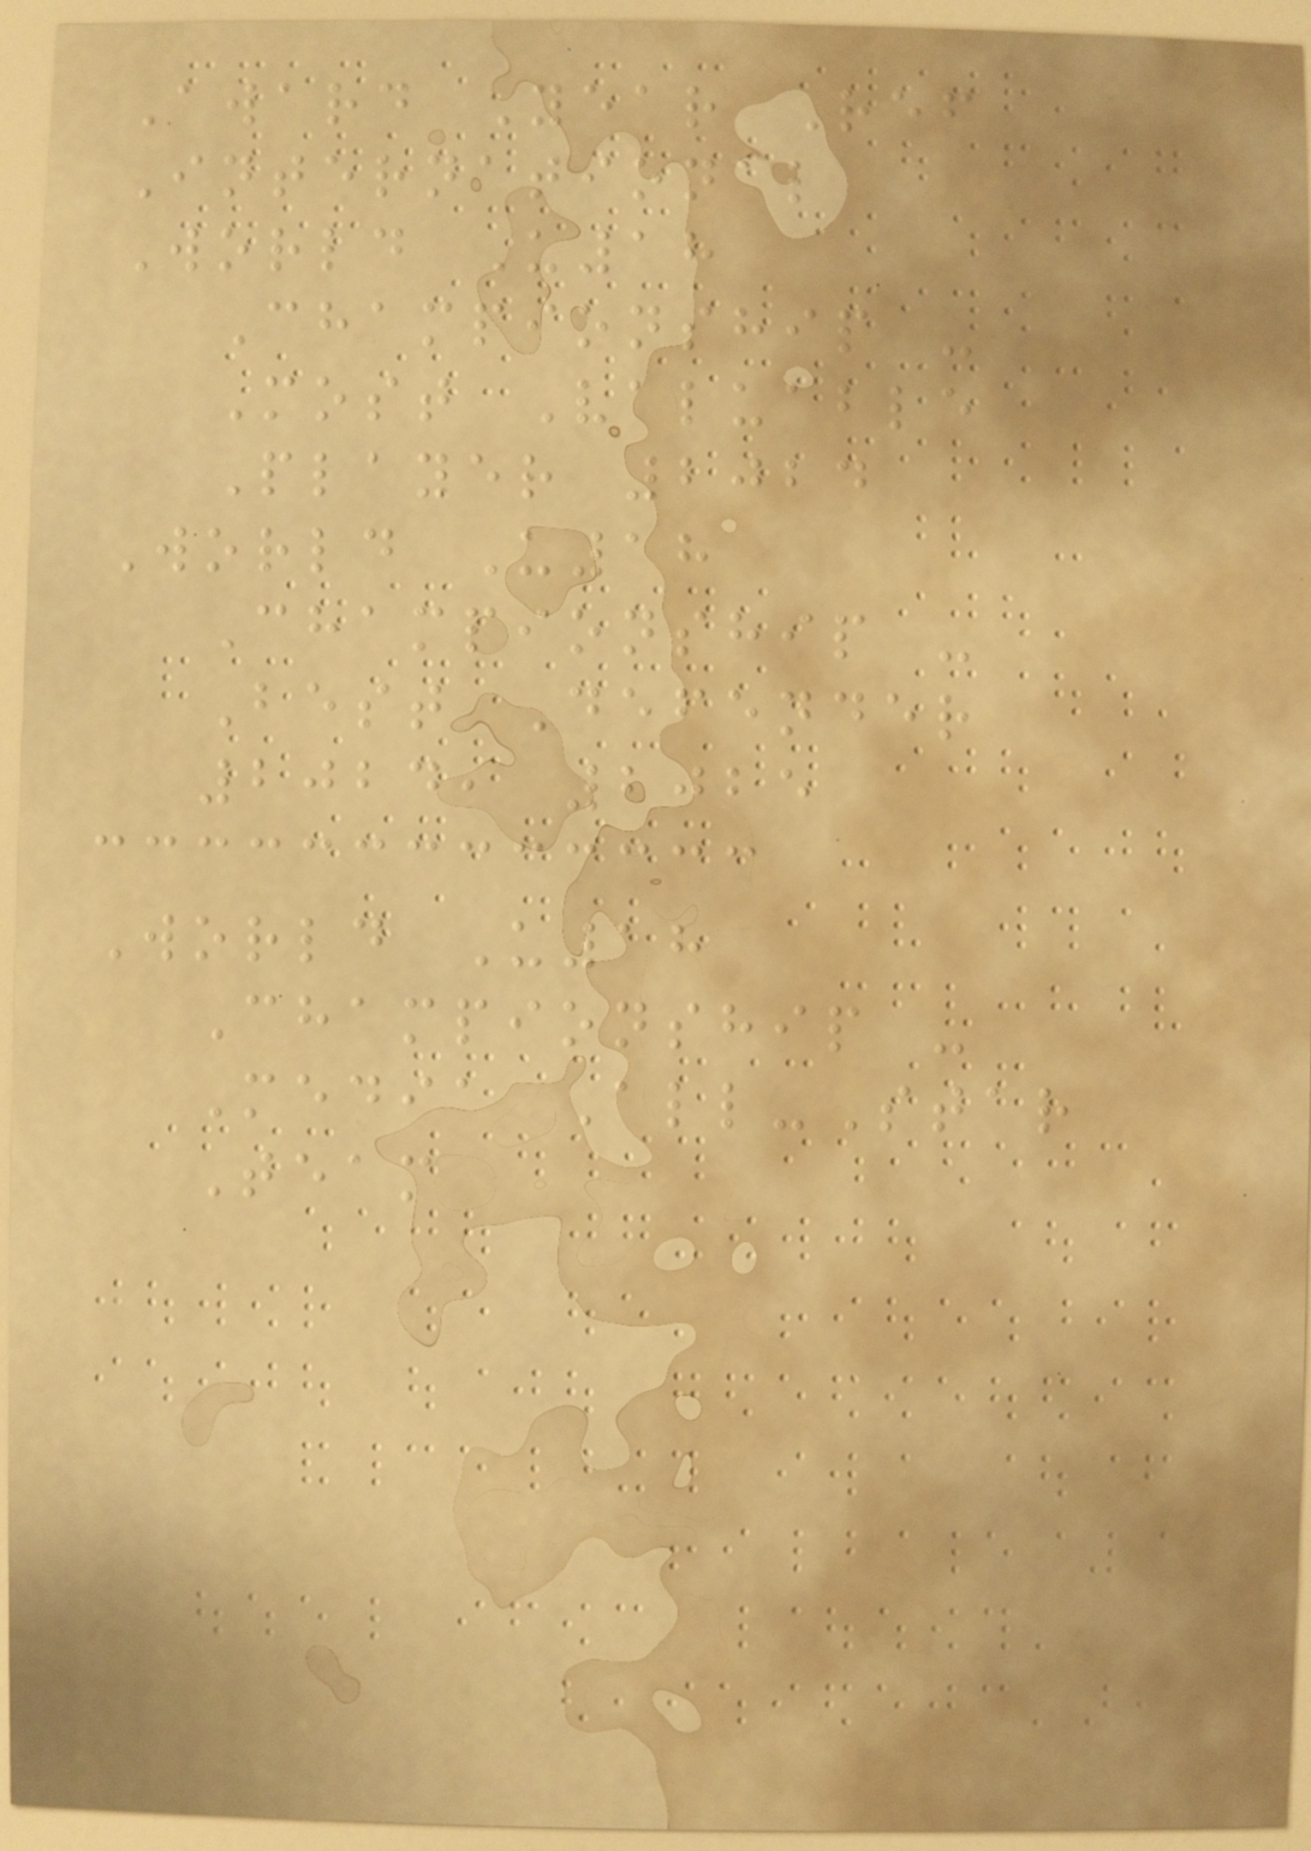Award Year Ref
International
World U18
Championship -
Most Valuable
Player 2024
World U18
Championship -
Best Defender
2024, 2025
World U18
Championship -
Media All-Star
Team
